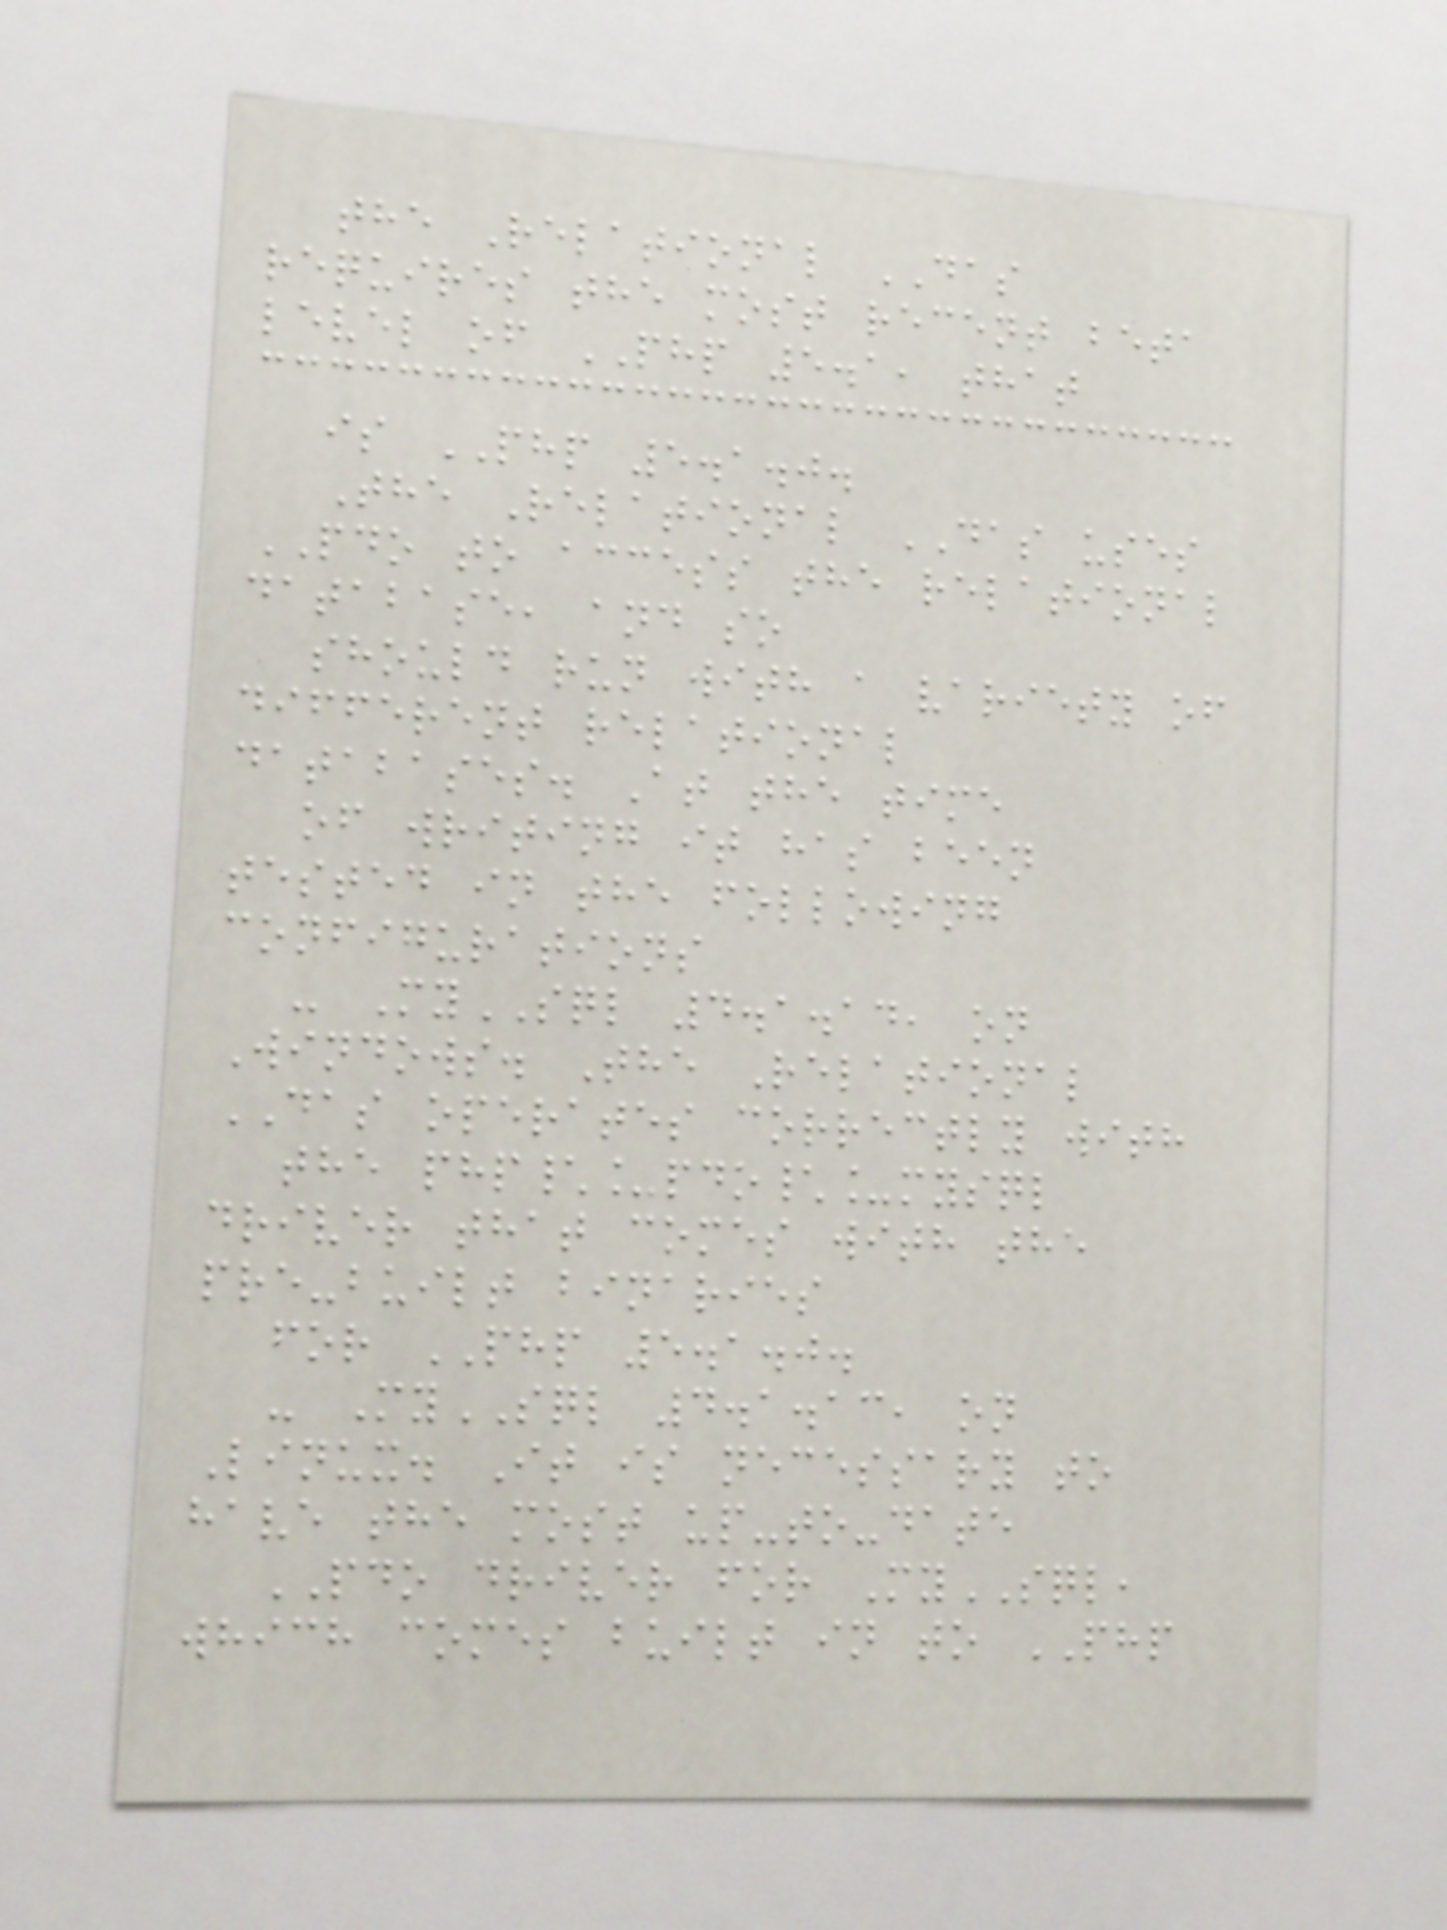the Relational DAS
requires the most recent beta
level of PHP 5.1, that
is PHP 5.1.0.
The Relational DAS uses
PDO to access the relational
database, and so
should run with a variety of
different relational
databases. At the time
of writing it has been
tested in the following
configurations
- MySQL 4.1.14, on
Windows. The Relational
DAS operates correctly with
the php\_pdo\_mysql
driver that comes with the
pre-built binaries
for PHP 5.1.0.
- MySQL 4.1.13, on
Linux. It is necessary to
have the most up-to-date
PDO driver for MySQL,
which comes built in to PHP
